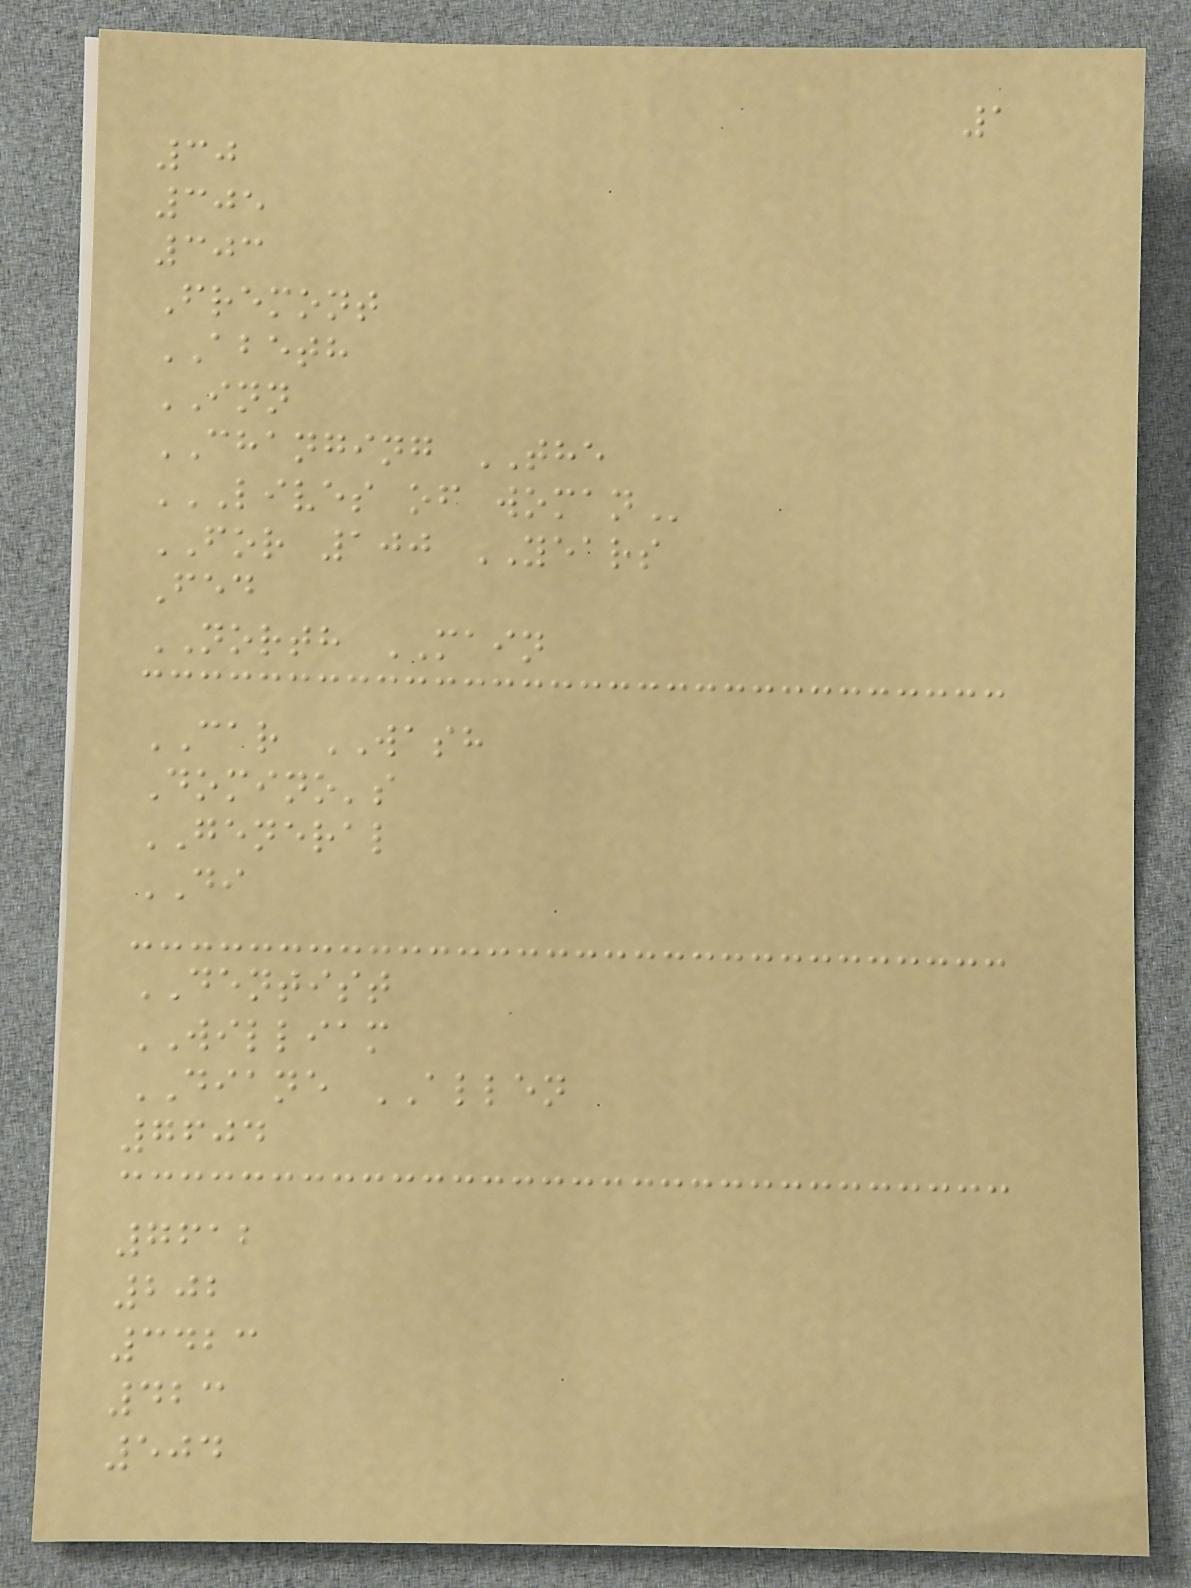1
30
305
303
Fremont
ABETH
INN
CHANGING THE
LIVES OF WOMAN
FOR 100 YEARS
Fed
NORTH MAIN
CAR WASH
Domino's
GENERAL
DI
DENTIST
WILLIAM
DIANE ALLEN
7604
7612
202
3423
423
504
